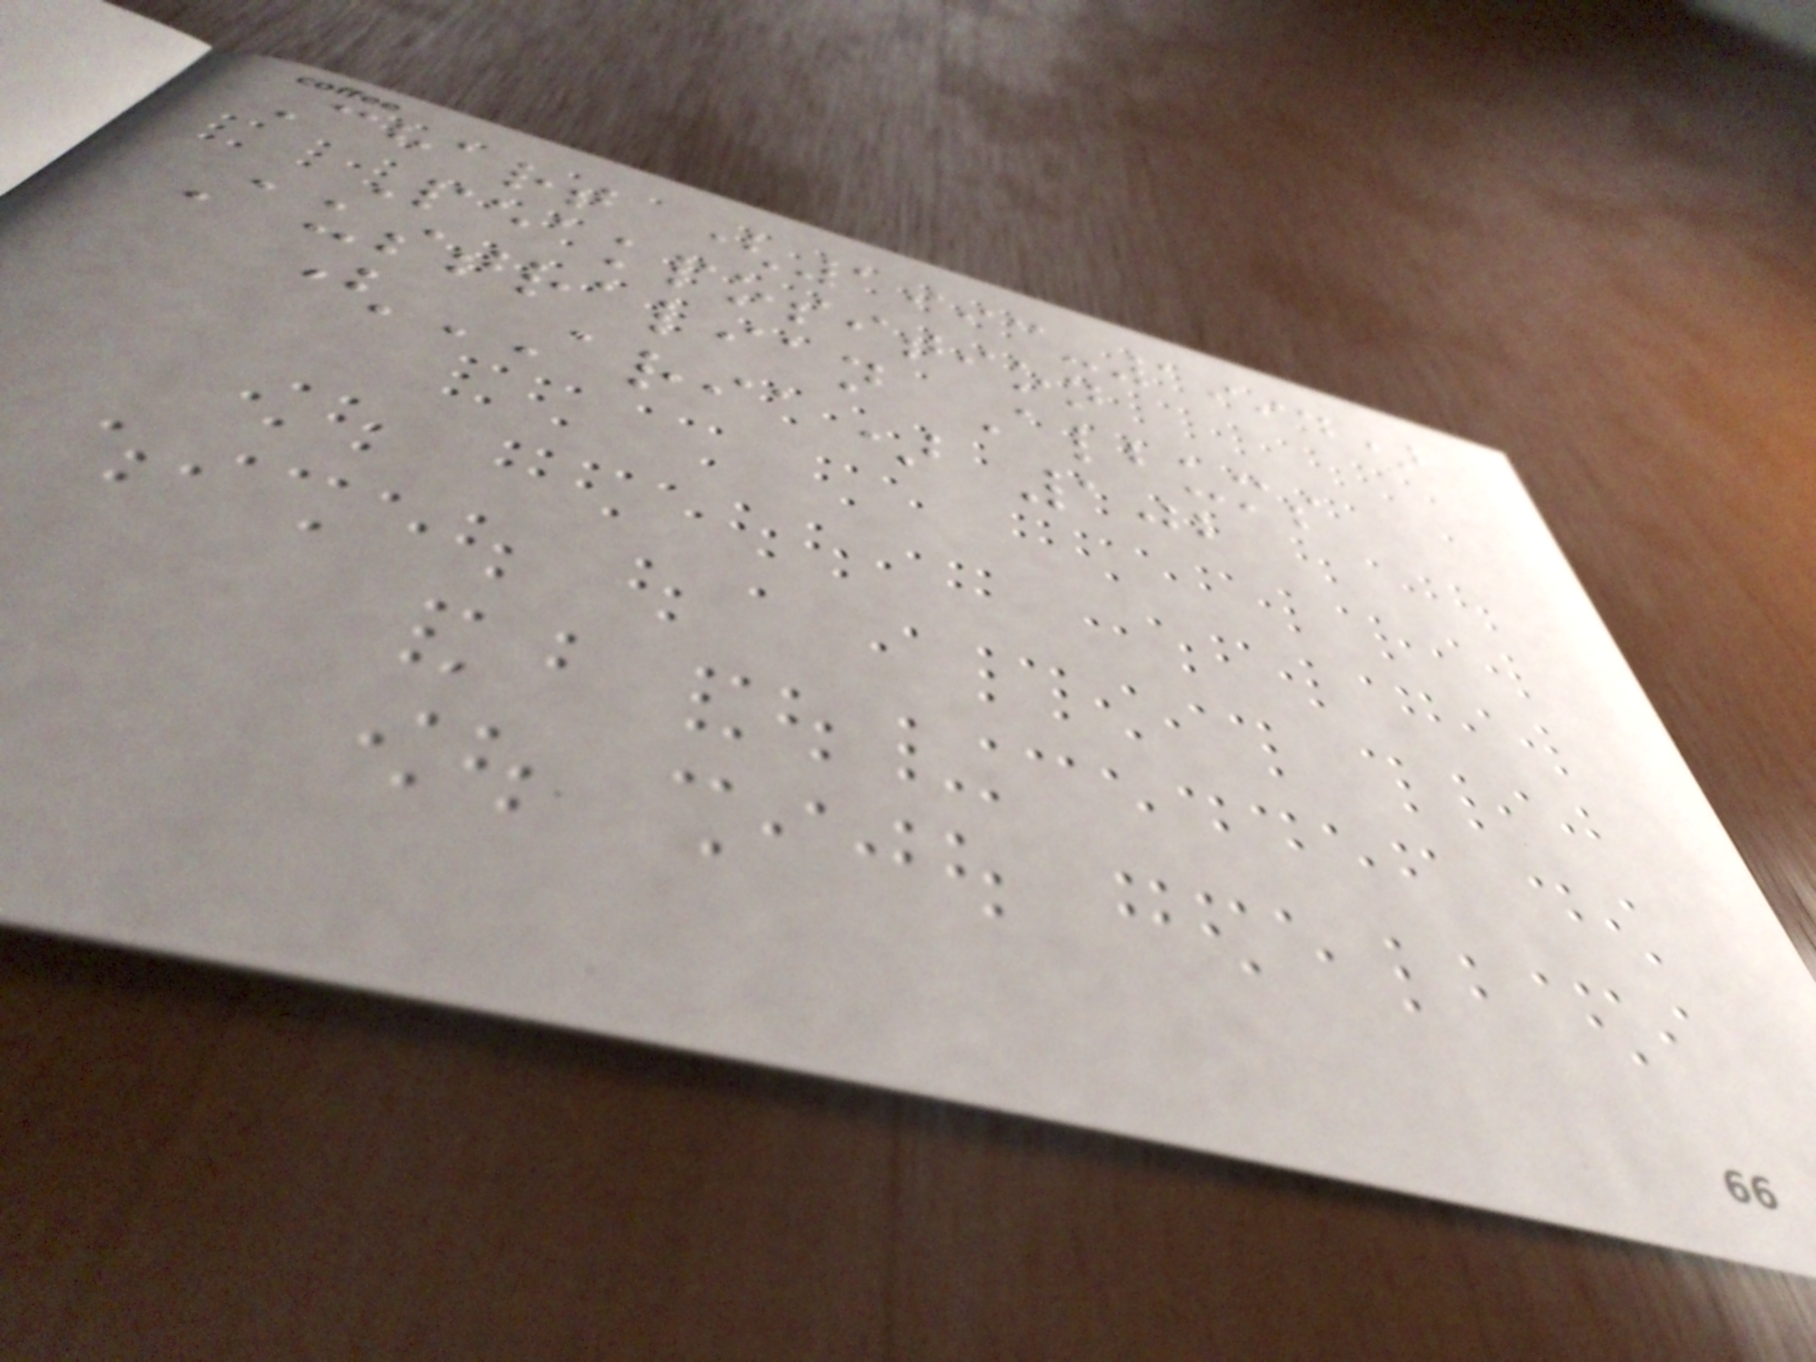Chart (1993-1994)
Peakposition
Australian Albums
(ARIA) 102
